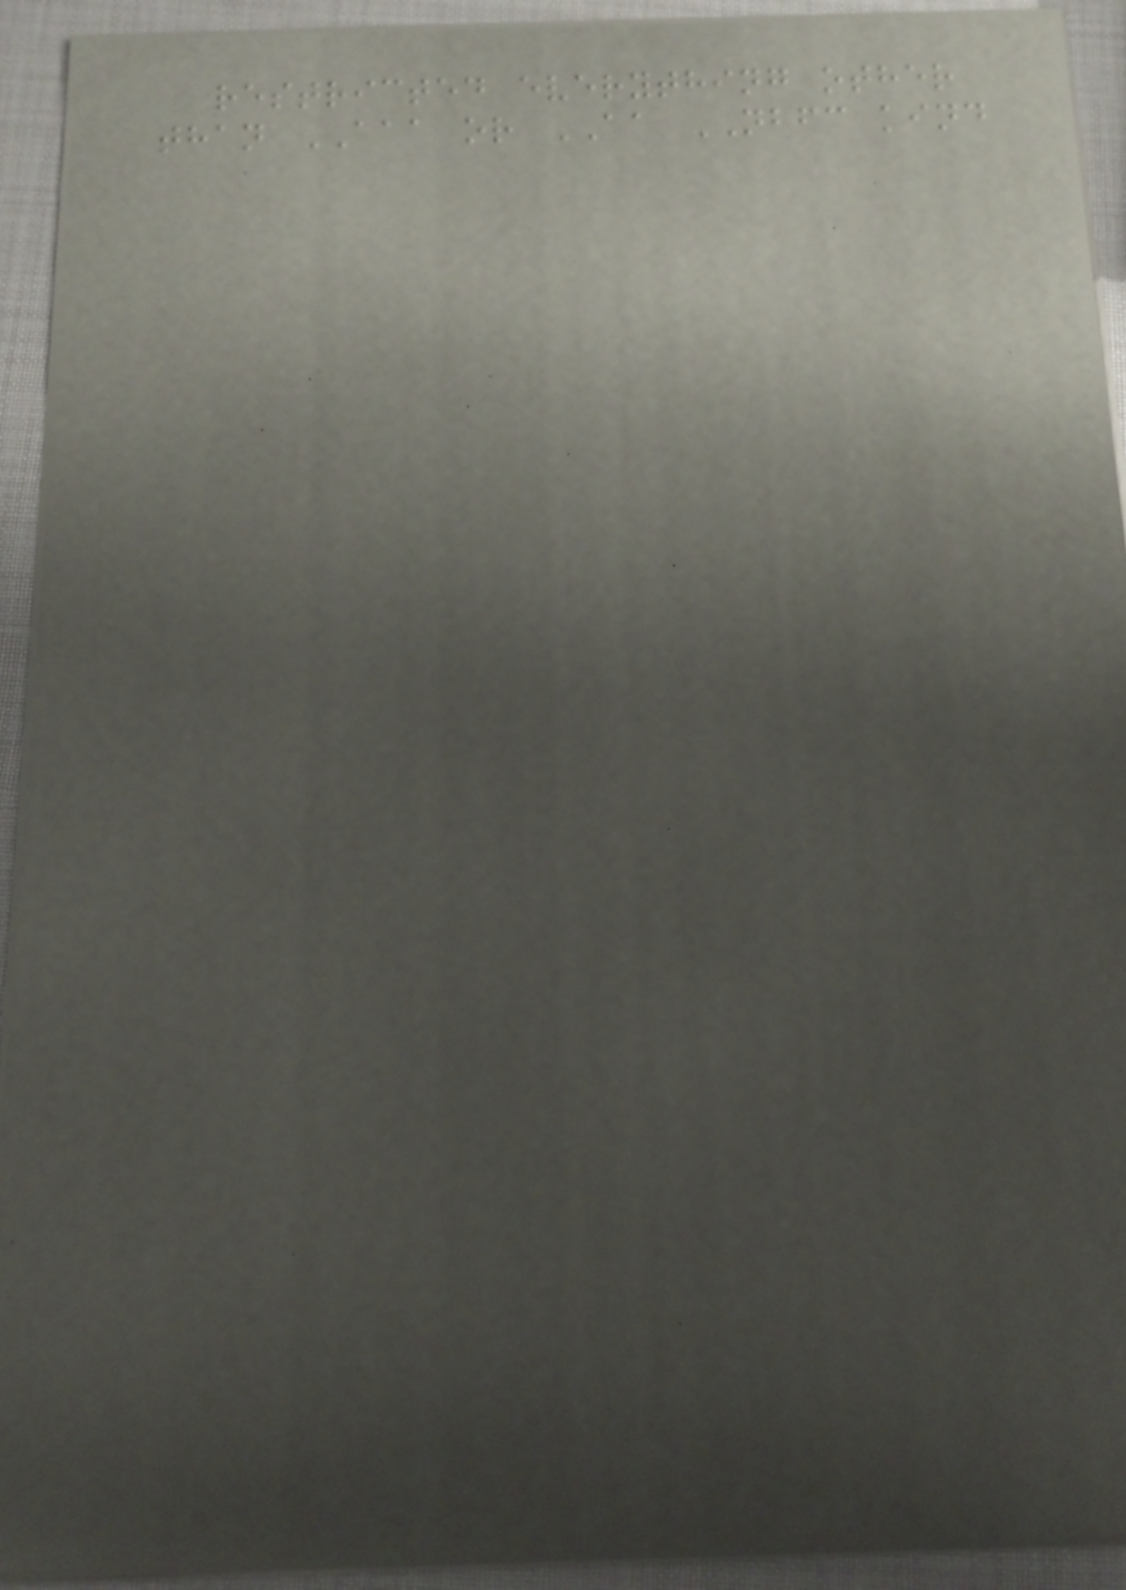restricted everything other
than AAA or AA NBFC kind
